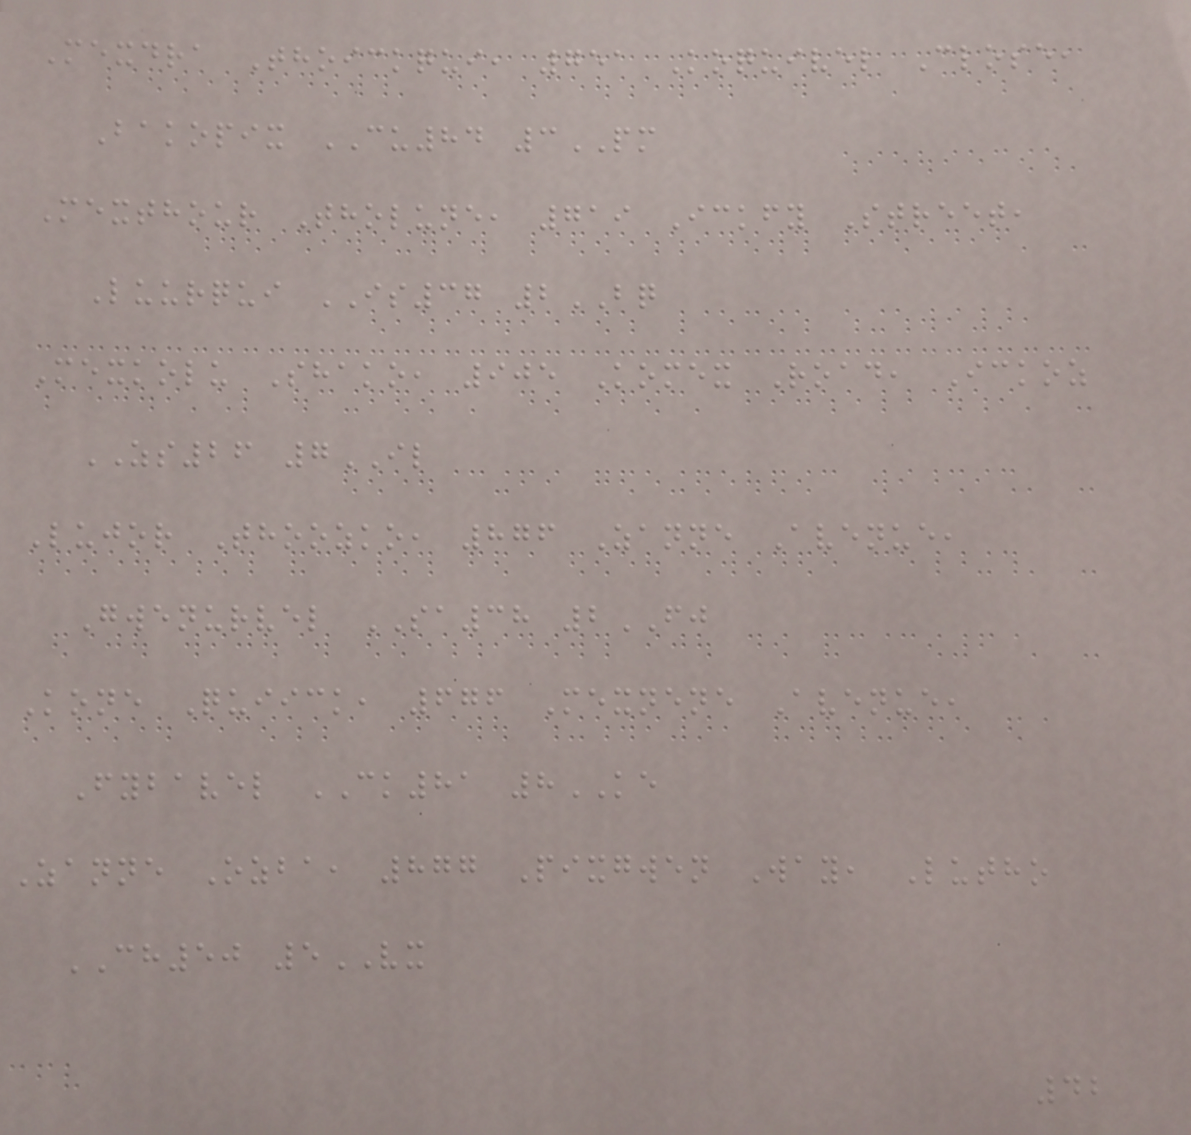Mexdra Thoickqui, 751 Koquivel Close,
Bakopix CU84 3PM
Mexthour Tholune, 719 Ickfy Street,
Luurqui IS37 2BQ
Mexkolu Shako, 905 Komex Road, Ickoz
ZS26 7IL
Lujor Thoozko, 876 Zanne Avenue,
Gwenurvel SA38 2FJ
Kone Quiick, 676 Mexnene Avenue,
Fybavel CK81 8KE
Zanne Ozba, 877 Pixgwen Way, Lutho
CH50 5VX
42
